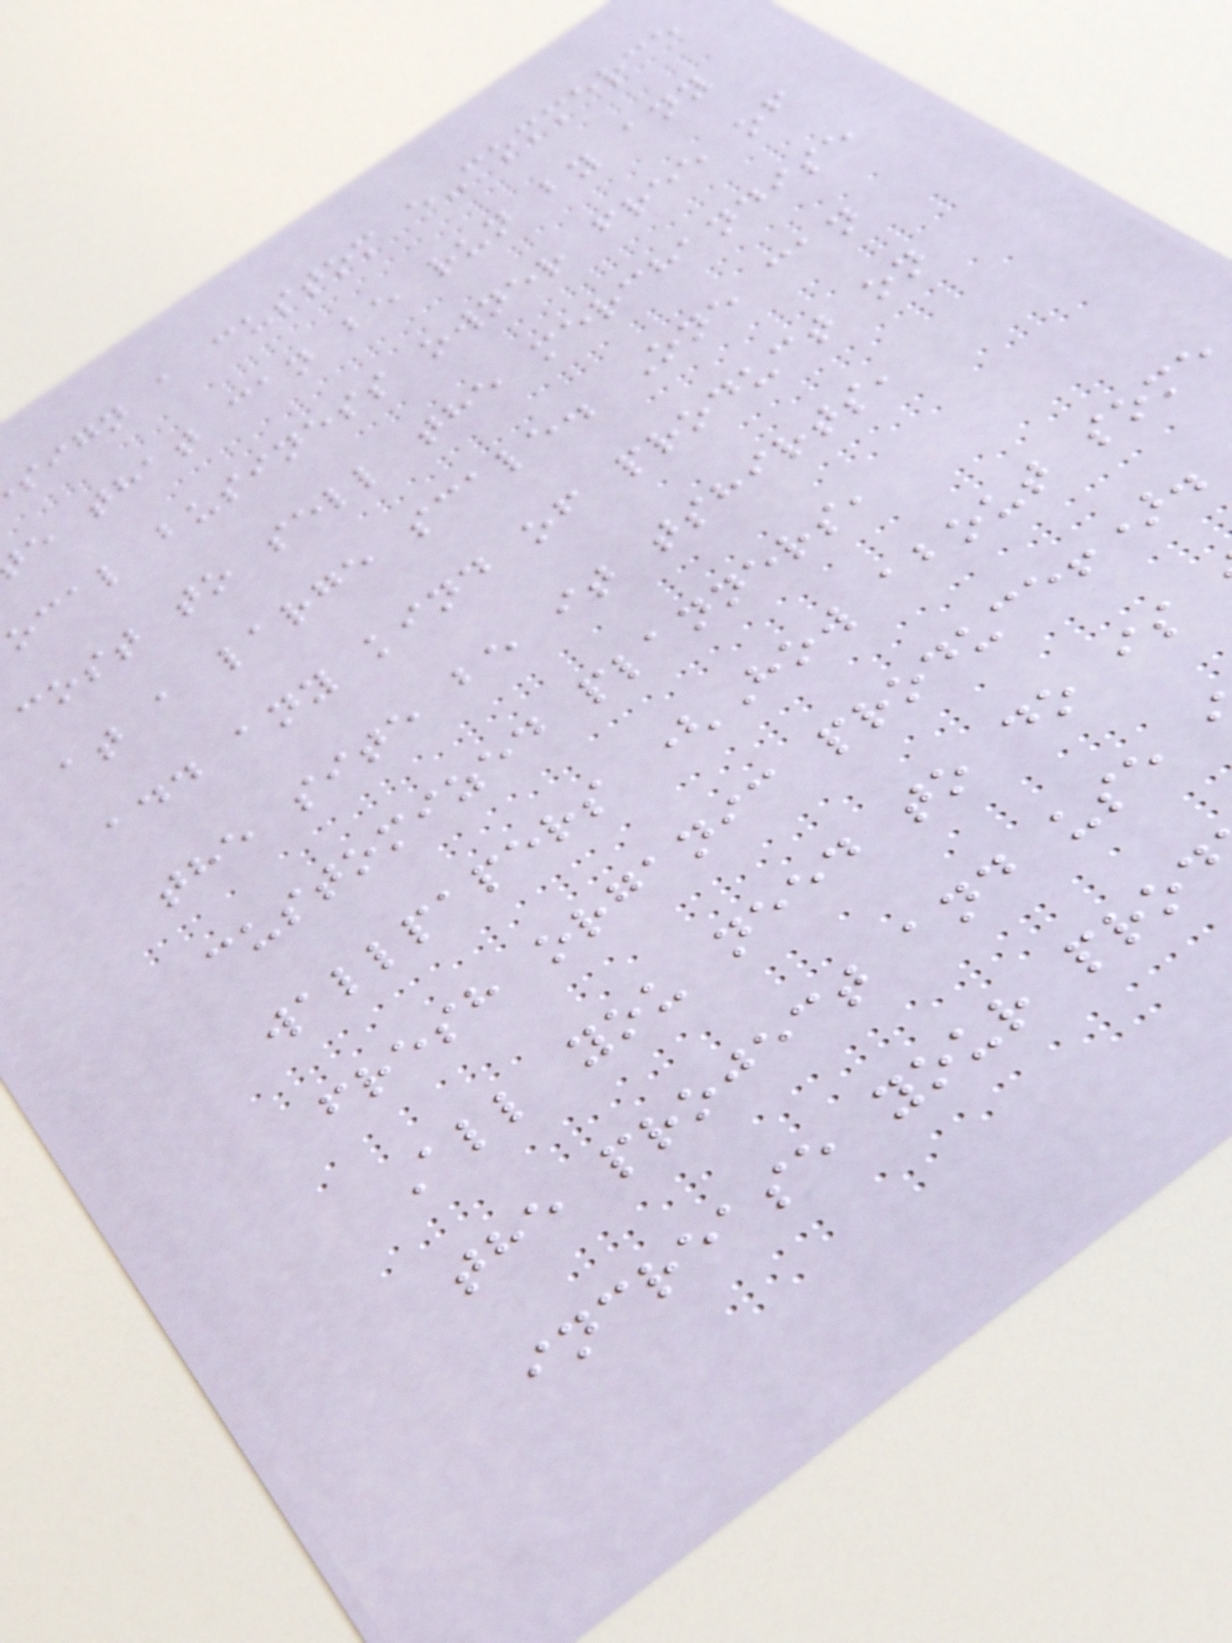sign a custom e-commerce
e that can be run by any
ocal business owner free of
cost to sell the merchandise
at a large scale. One can
add any kind of product on
the site be it tshirts,
customized planners,
wallpapers (How about some
fresh organic produce!).
All you need to do is
the project and use
increase your pro
